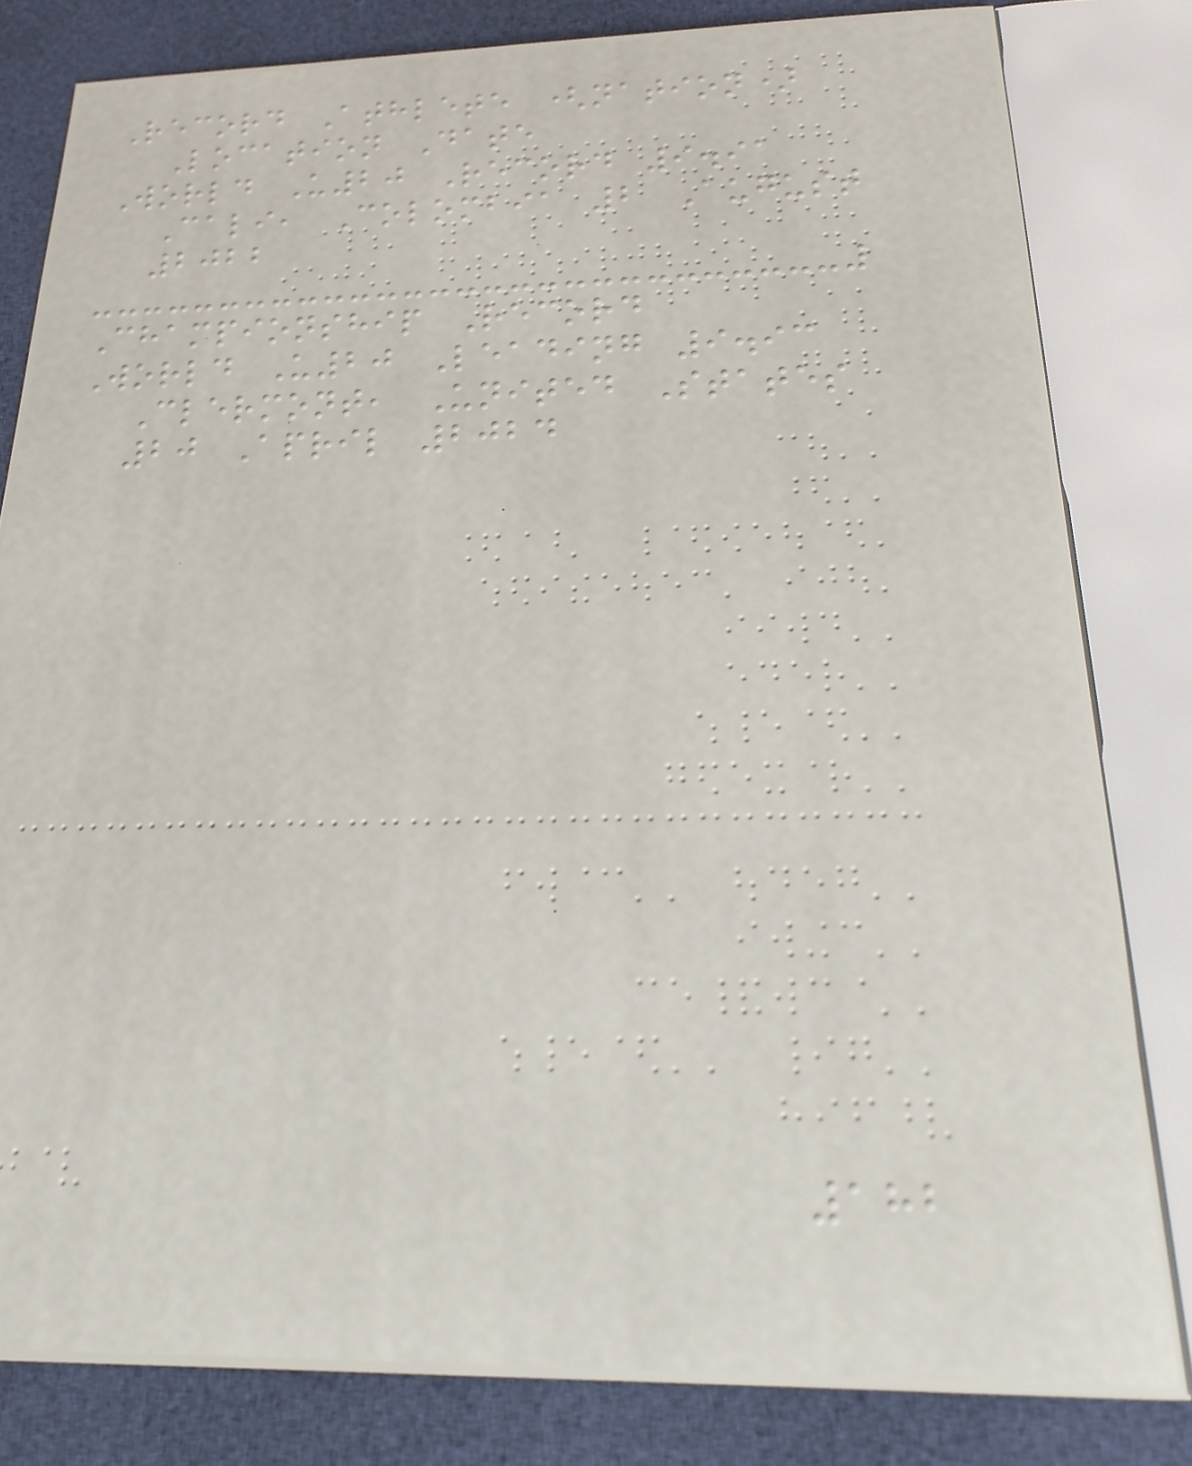Record Athlete (nation)
Location Date
World U20 Record 9.91
Cali, Colombia 2 August
2022
Championship Record
World U20 Leading 9.93
Clermont, United States
20 April 2024
182
